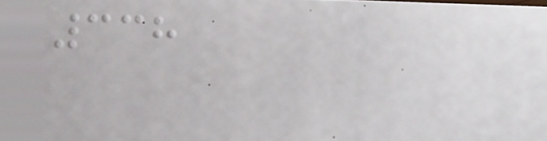338
